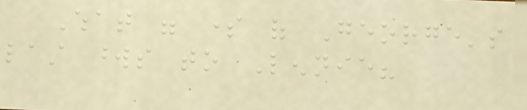What were some of George's
last words to Lennie?
